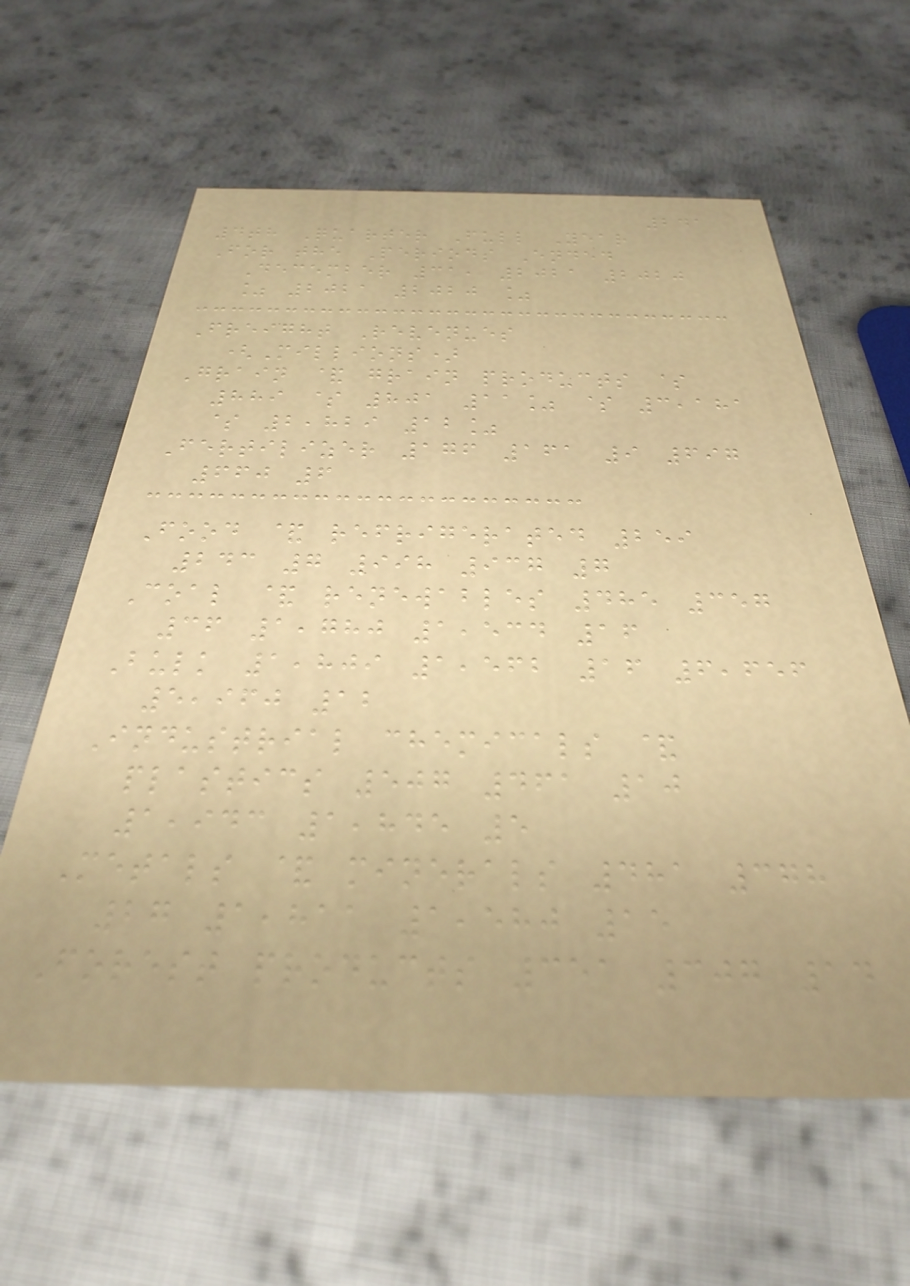241
4th Quarter Full Year
For the Periods Ended
December 31, 2021 2020
% 2021 2020 %
Freight Revenues
(Millions)
Grain & grain products $
889 $ 801 11% $ 3,181
$ 2,829 12%
Fertilizer 176 161 9 697
660 6
Food & refrigerated 259
243 7 998 937 7
Coal & renewables 485 357
36 1,780 1,534 16
Bulk 1,809 1,562 16 6,656
5,960 12
Industrial chemicals &
plastics 507 461 10
1,943 1,845 5
Metals & minerals 481 378
27 1,811 1,580 15
Forest products 351 307 14
